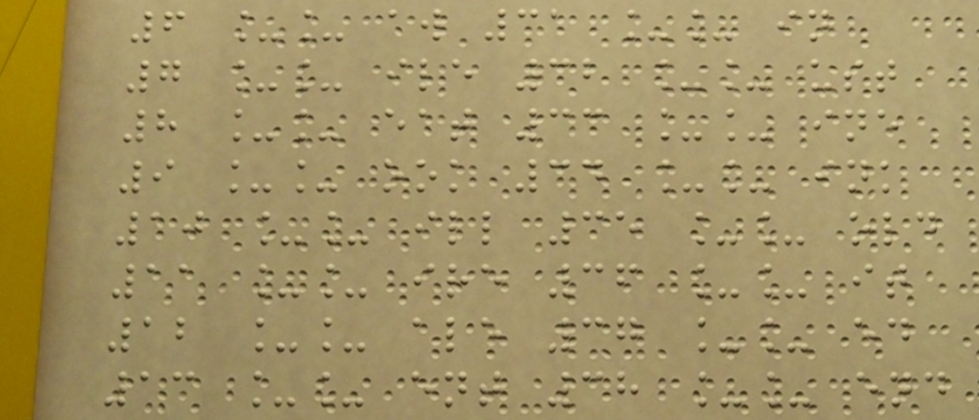6 __ aw 31 __ in
7 __ ile 32 __ ust
8 __ eat 33 __ ine
9 __ ook 34 __ ink
10 __ ill 35 __ old
11 __ ire 36 __ it
12 __ ale 37 __ ed
13 __ ent 38 __ end
